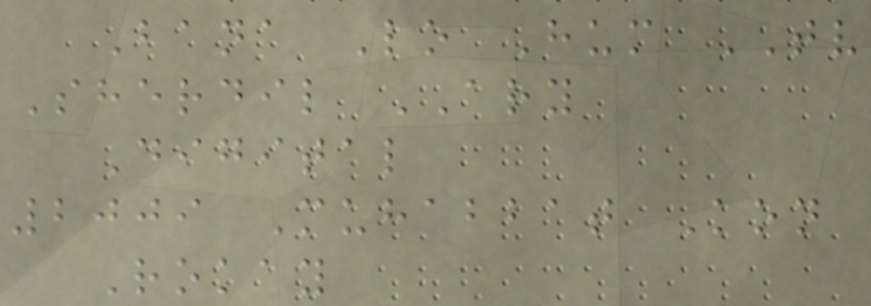Bana Lo Hum TV
Sherdil ARY
Digital
2009 Muhabbat Kon
Rokay
